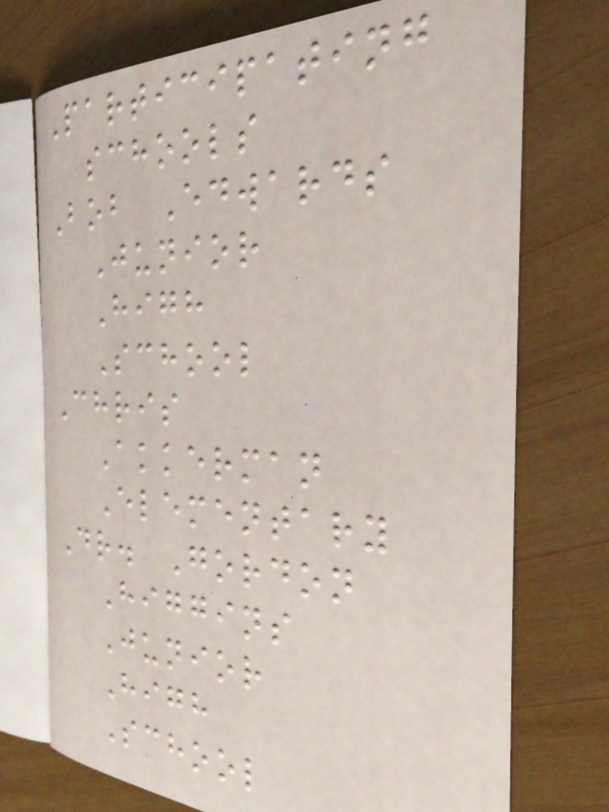Participating
schools
Bob Edwards
Junior
High
School
Chris
Akkerman
Elementary
Dr. Gordon
Higgins
Junior
High
School
